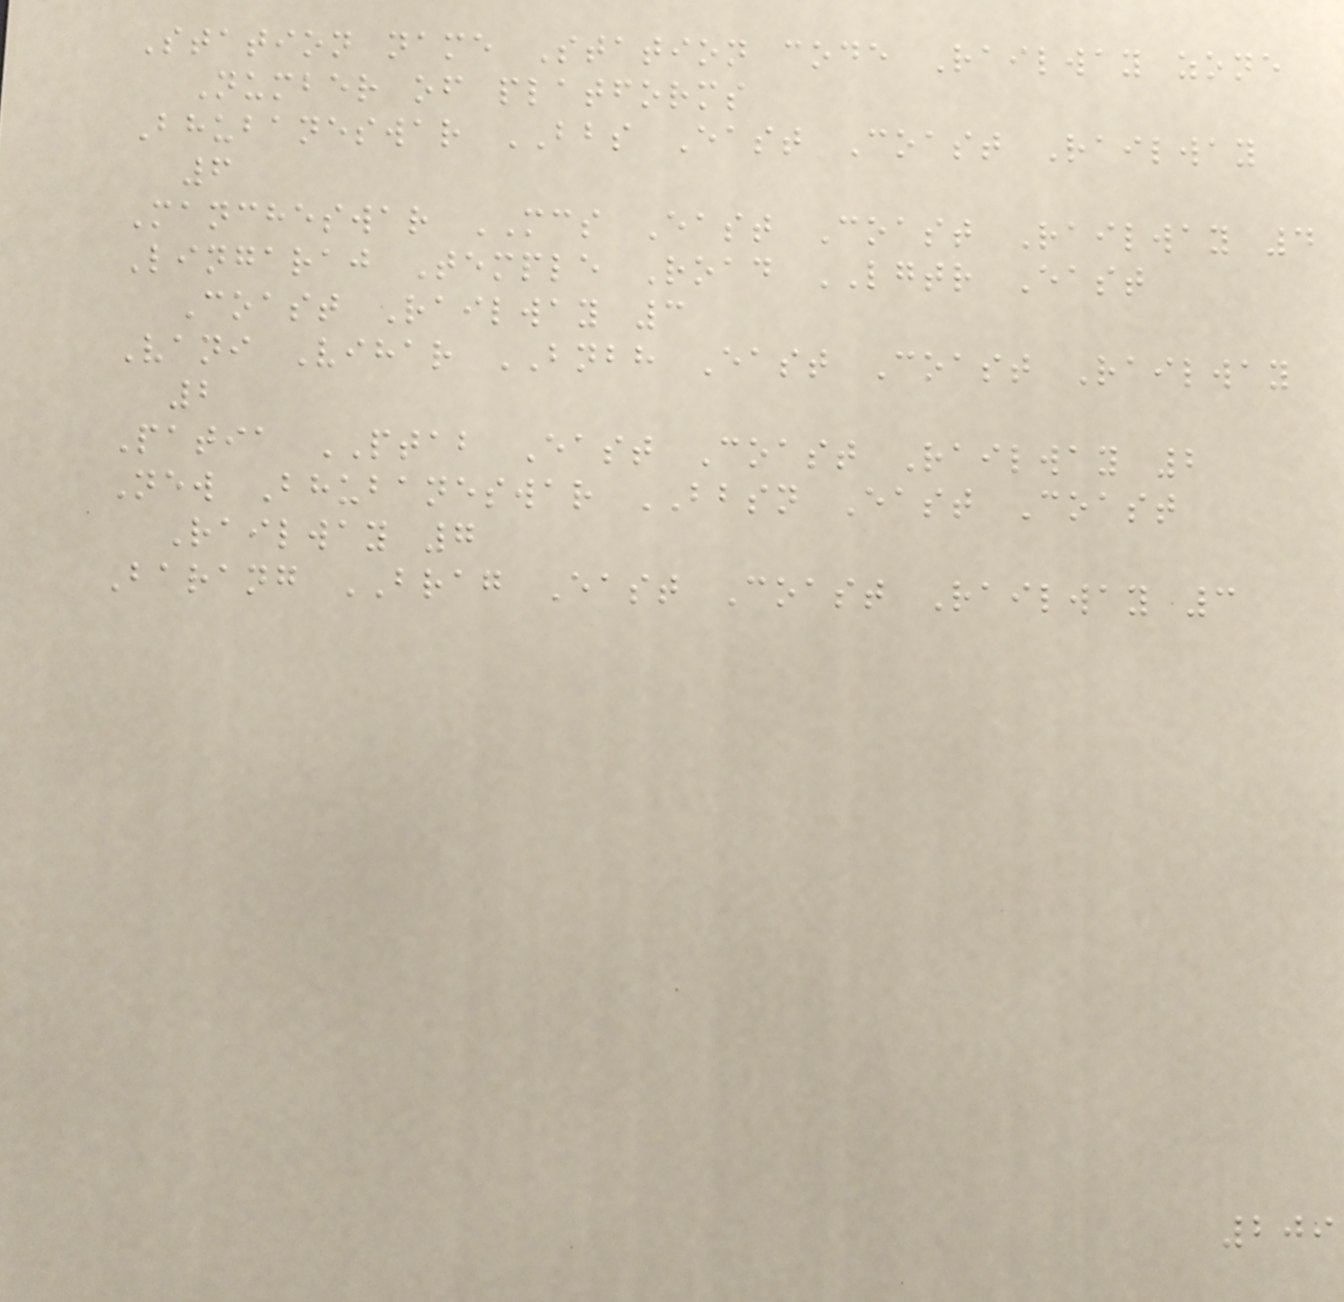Station name Station code Railway zone
Number of platforms
Bhubaneswar BBS East Coast Railway
6
Mancheswar MCS East Coast Railway 4
Lingaraj Temple Road LGTR East
Coast Railway 3
Vani Vihar BNBH East Coast Railway
2
Patia PTAB East Coast Railway 2
New Bhubaneswar BBSN East Coast
Railway 7
Barang BRAG East Coast Railway 3
209
